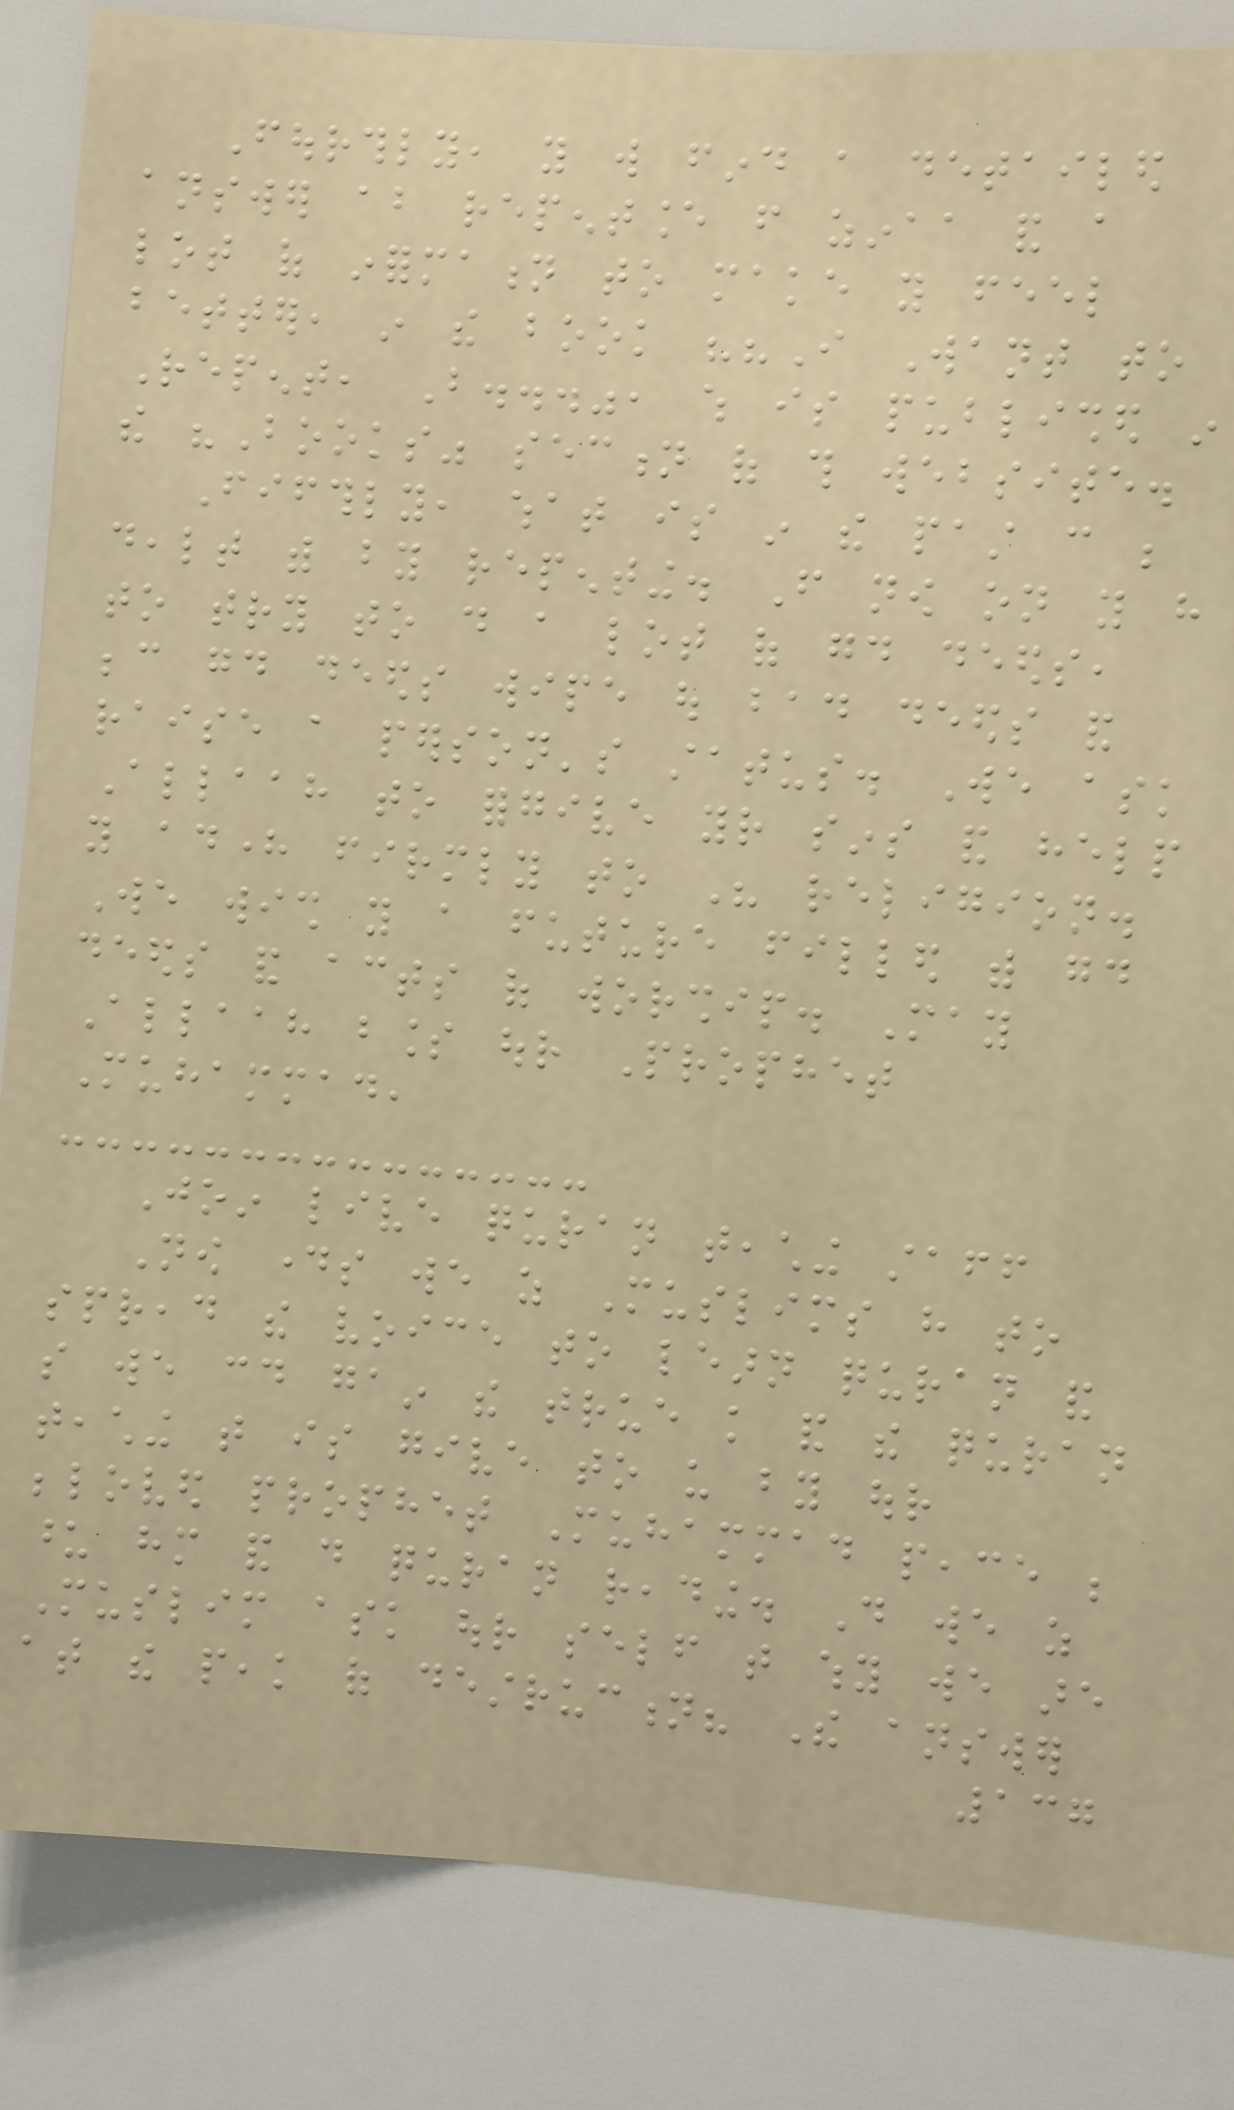Fourthly, you will find a detailed
answer about repentance from zinaa and a
lot of information to make you feel
better, in the book ""I Want to
Repent, But...", which is published in
the "Books" section of this website.
Fifthly, what is in the past can be
dealt with by repenting. From now on you have
to try to do a lot of good deeds,
because good deeds wipe out bad deeds and
raise a person's status. We ask
Allaah to forgive your sins and help
you adhere firmly to His religion.
We wish you a future filled with good
deeds and acts of worship. May
Allaah bless our Prophet
Muhammad,
Join live quran teaching staff
Now days we as Muslims have to
spread the voice to learn quran and
so we could gain the true knowledge and the quran
teaching that is give to us by our
beloved prophet Muhammad peace be
upon him and do quran reading. Do we as
Muslim ask our self that why we are
at the peak of destruction? The answer
137
